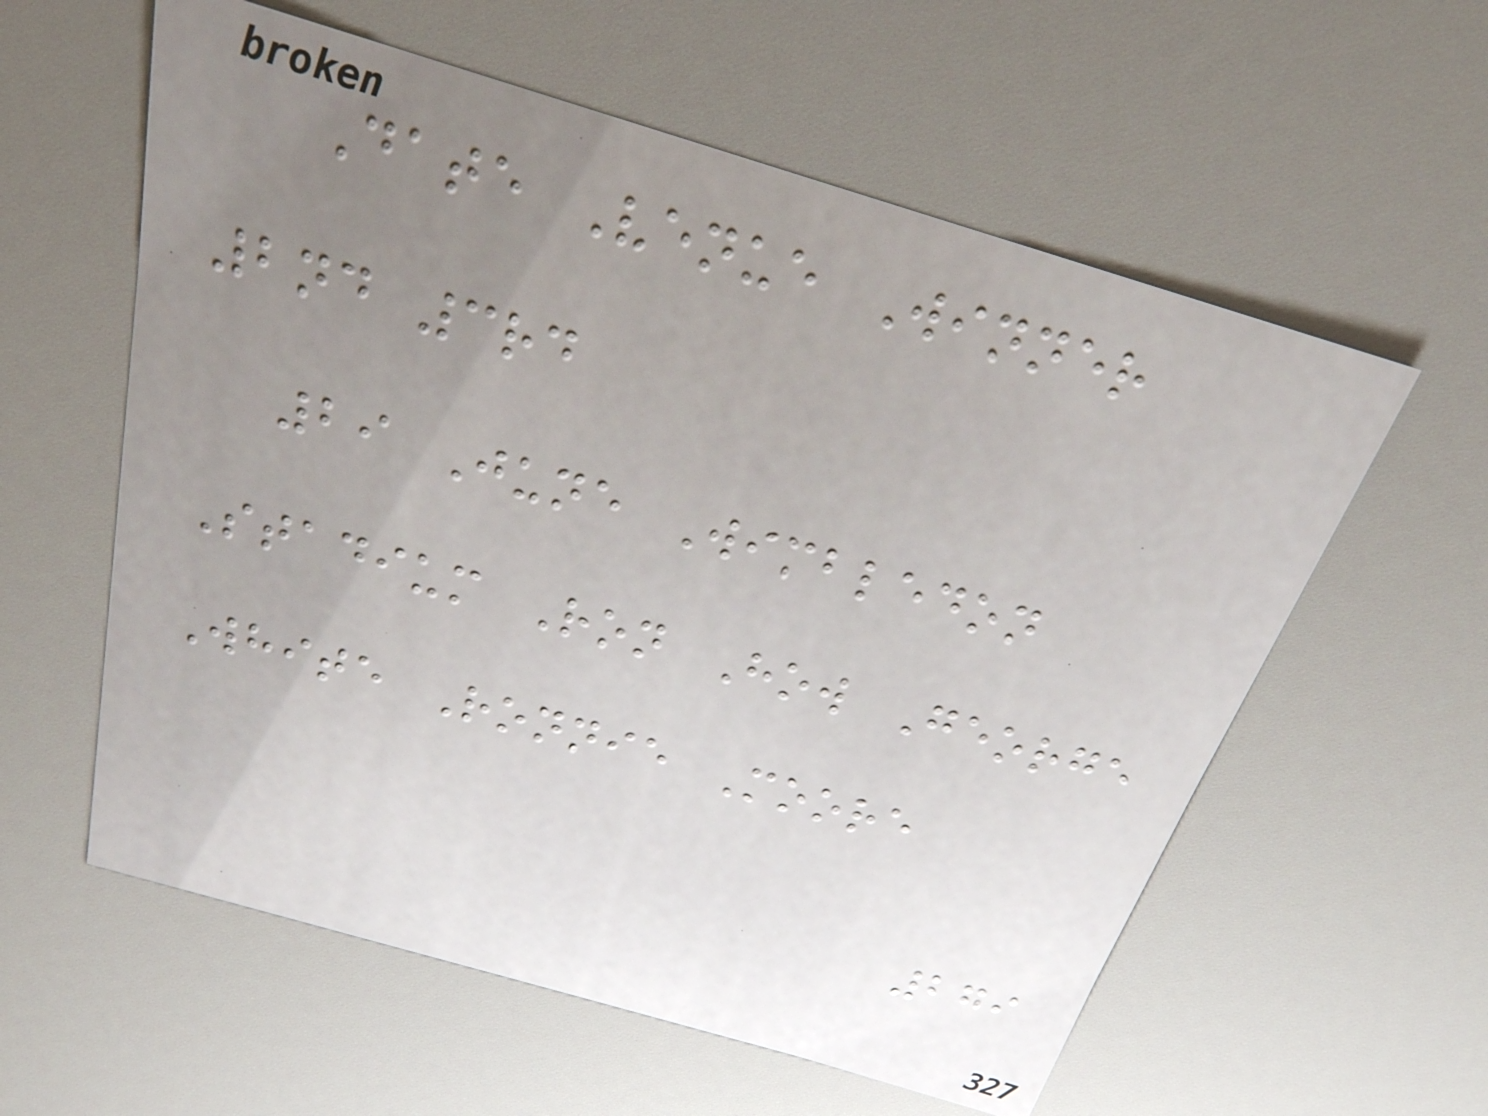Date Venue Winner
2nd 3rd
29 June Wimbledon
Stadium Ron How George
White Ronnie Moore
279
